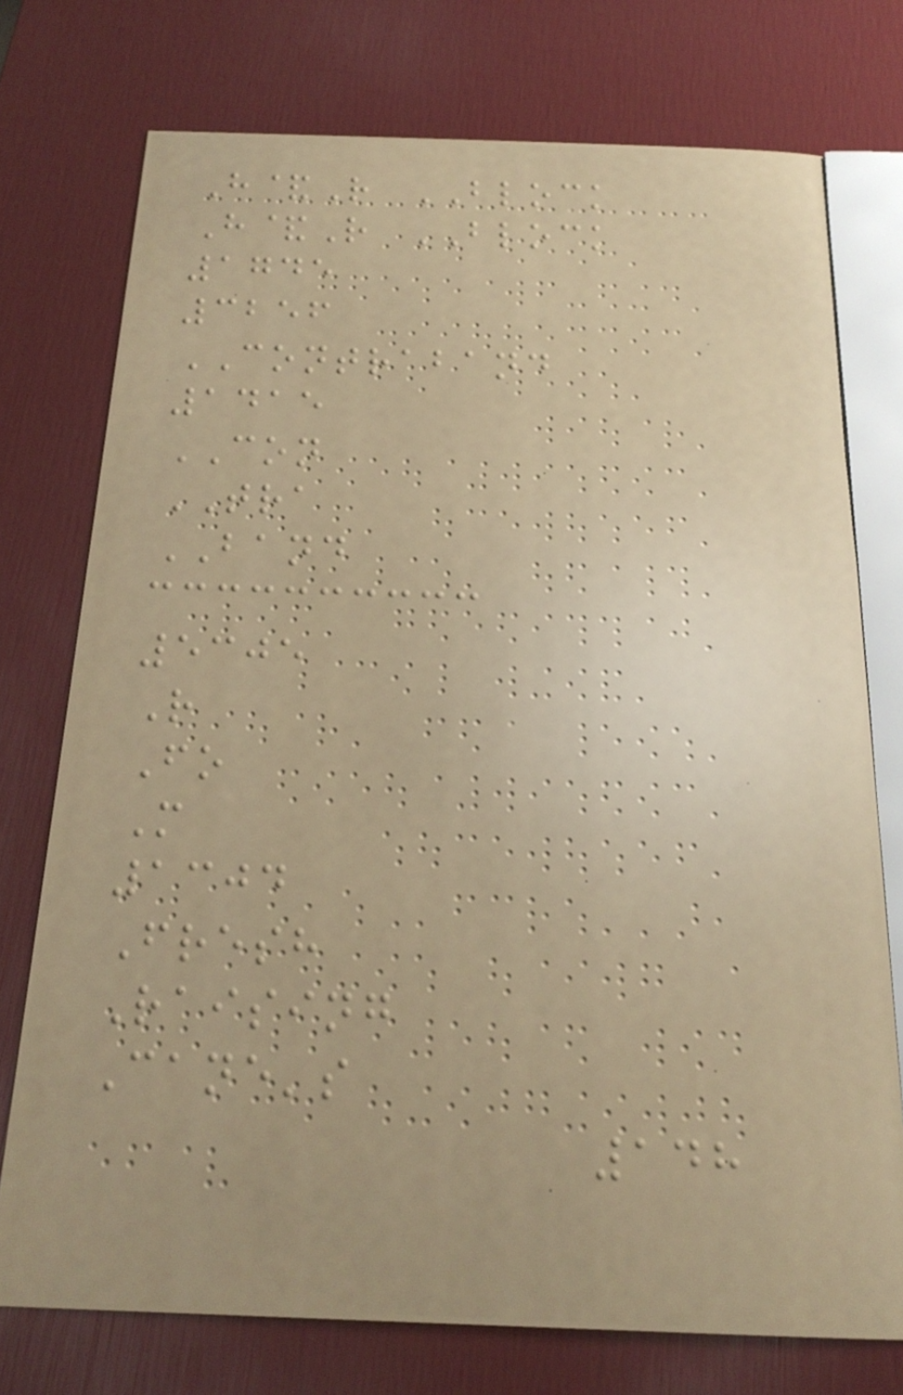H&R BLOCK
H&R BLOCK
1745
3256
CONTRABAND
1415
CON
TRA
BAND
5305
R
Fo
M
1304
Fresh
Raising
Cane's
148
